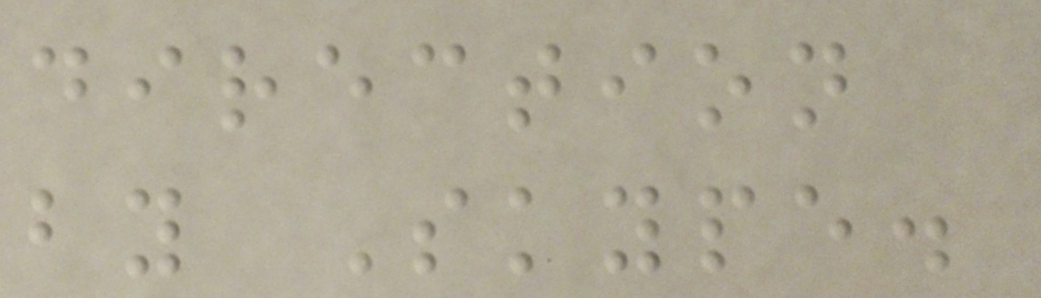direction
by Skype.
